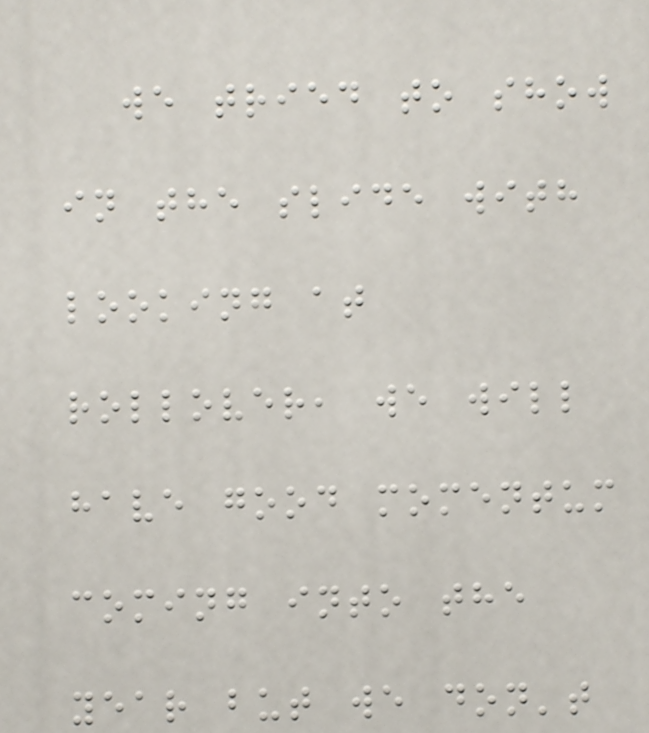we tried to show
in the slide with
looking at
rollover, we will
have good momentum
coming into the
year but we don't
